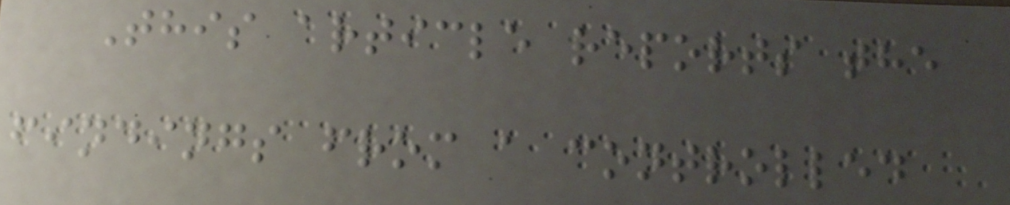This article reports the
findings from a controlled
